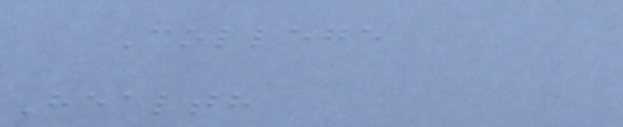College
Health
